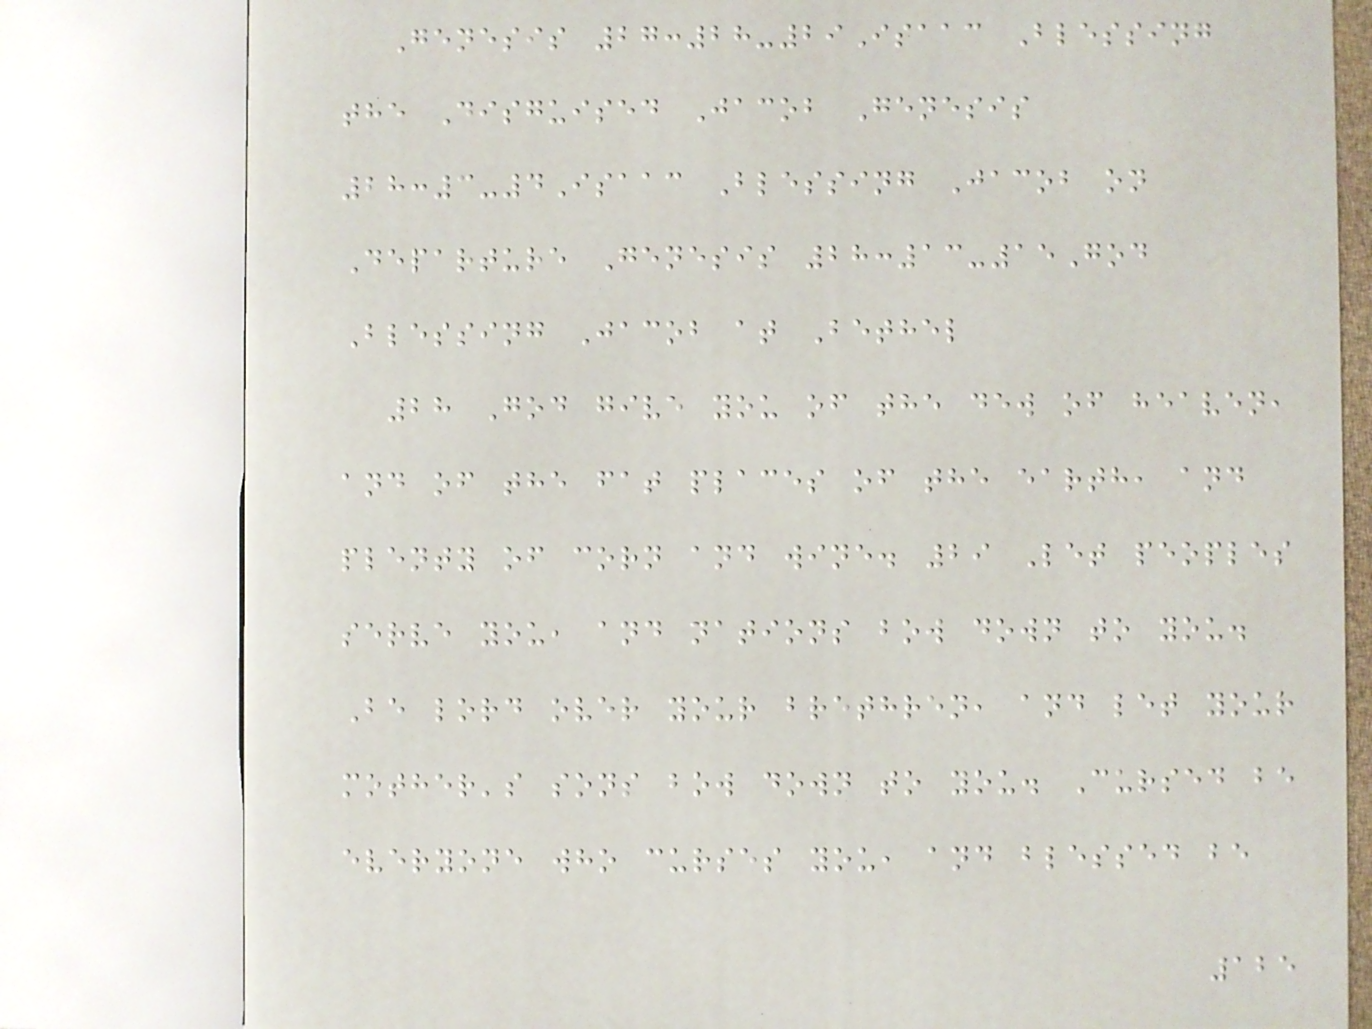Genesis 27:28-29Isaac Blessing
the Disguised Jacob Genesis
28:3-4Isaac Blessing Jacob on
Departure Genesis 28:13-15God
Blessing Jacob at Bethel
28 God give you of the dew of heaven,
and of the fat places of the earth, and
plenty of corn and wine. 29 Let peoples
serve you, and nations bow down to you.
Be lord over your brethren, and let your
mother's sons bow down to you. Cursed be
everyone who curses you, and blessed be
125
